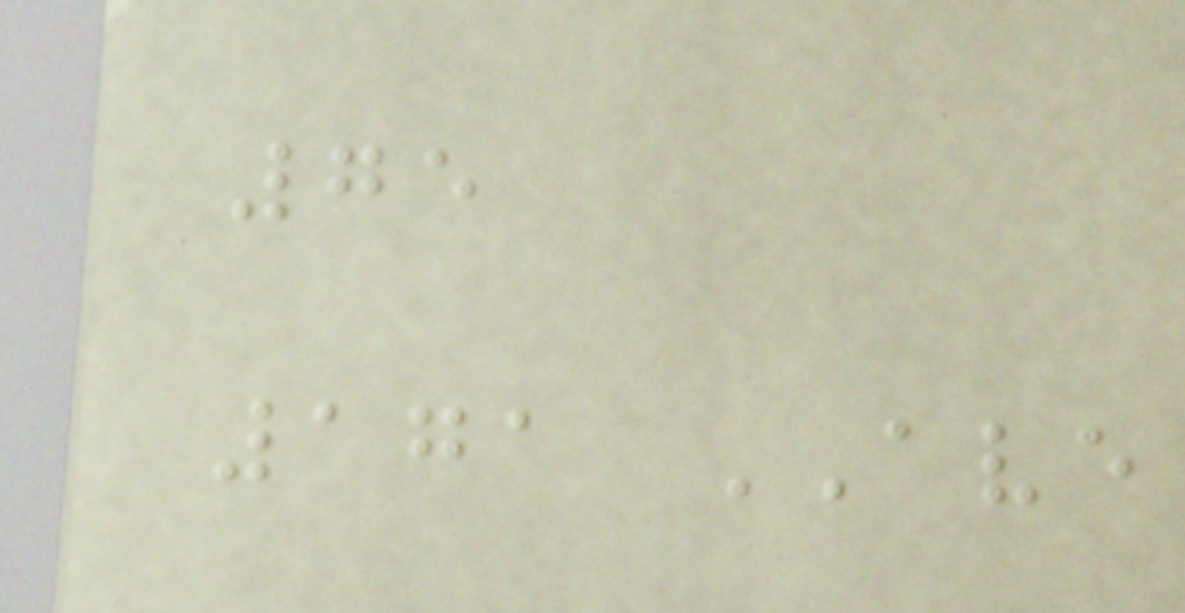75
171 AVE
